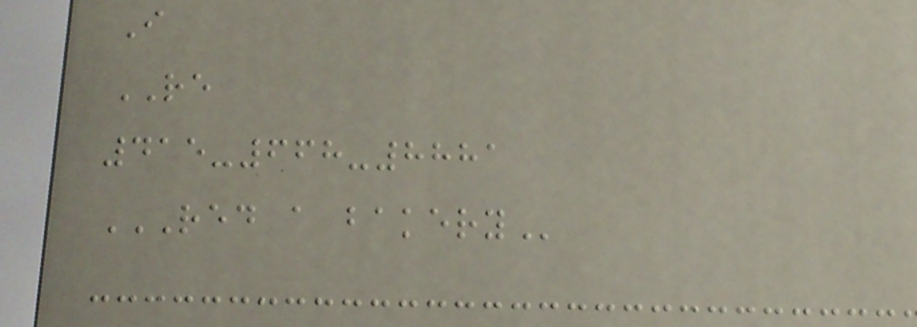I
RE
415-668-8881
RED A BAKERY
